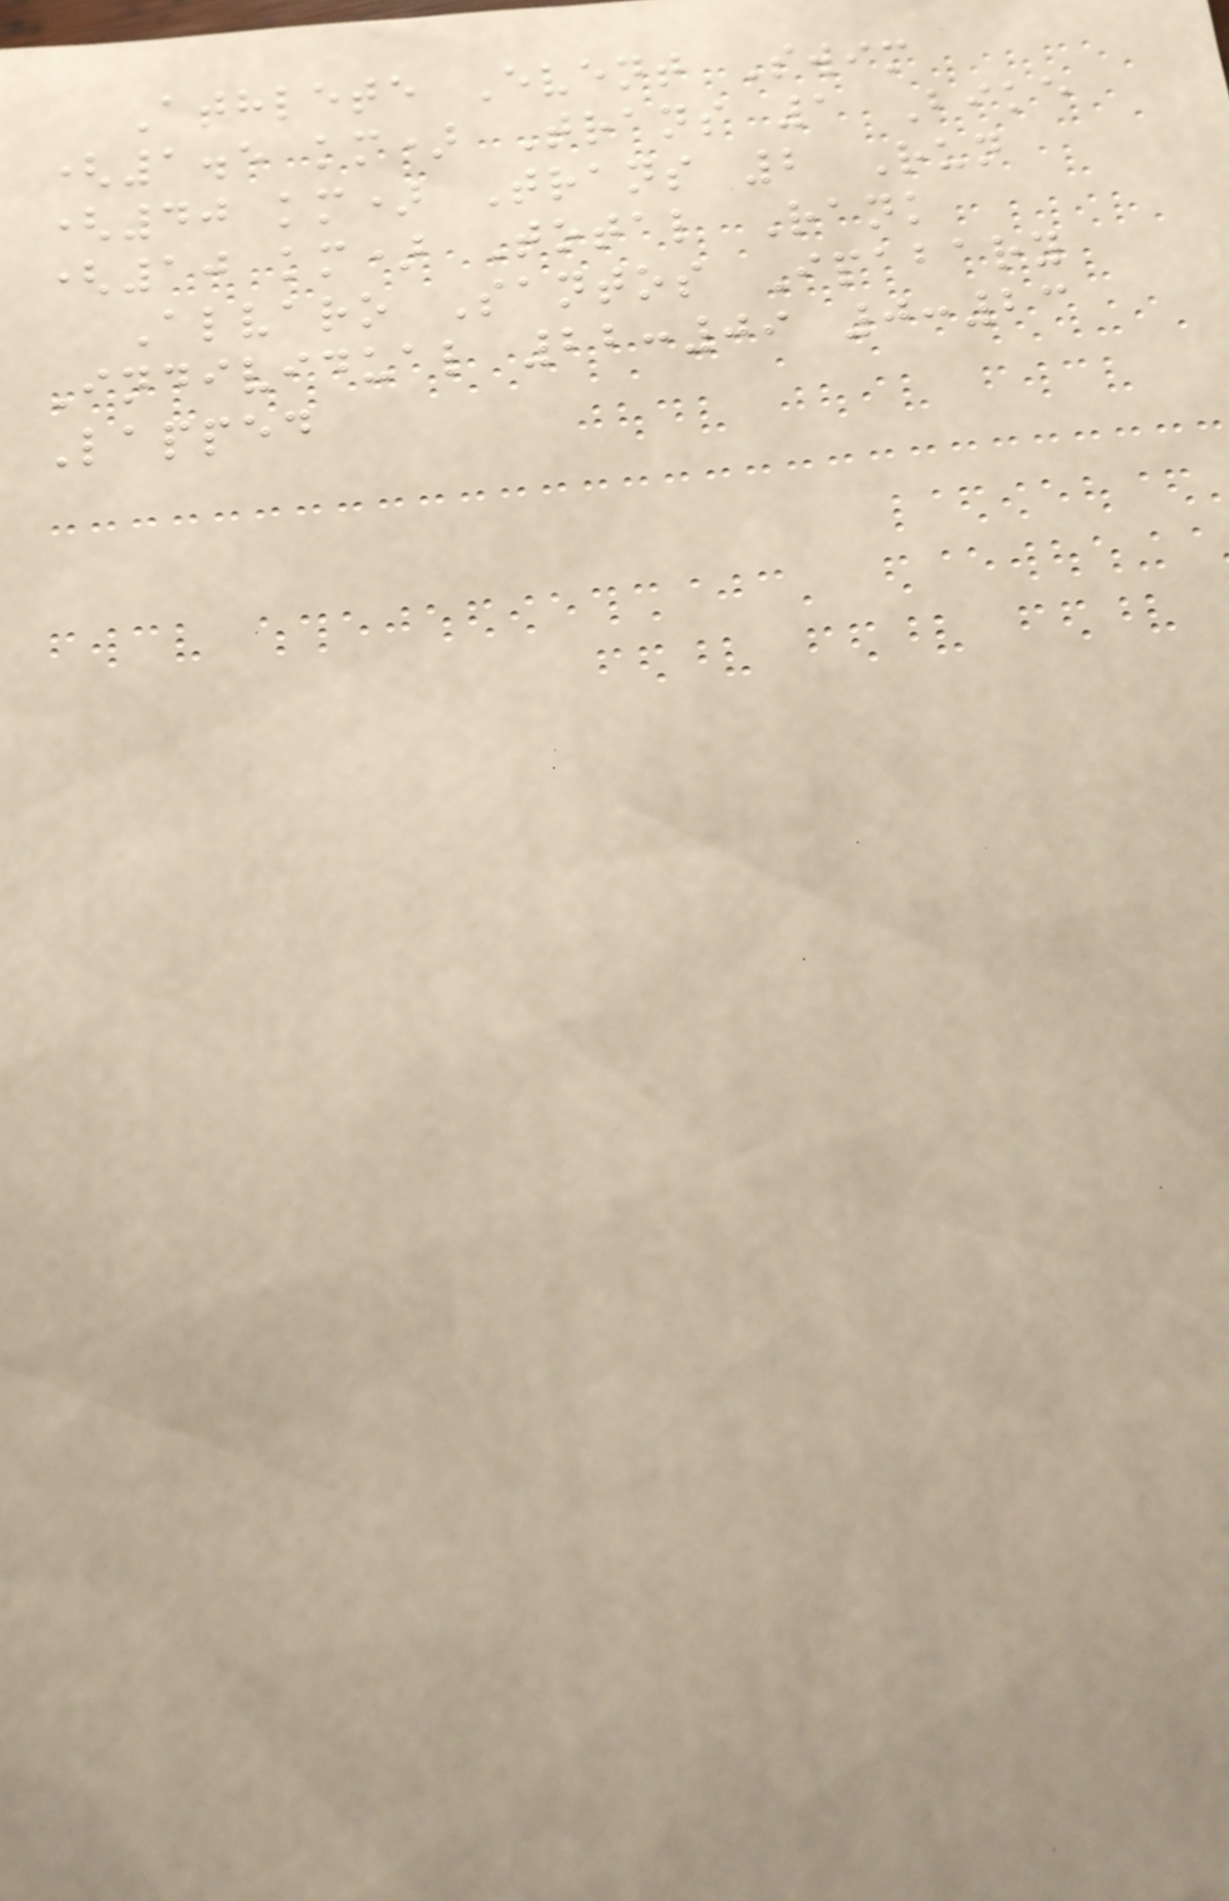Athlete Event Swim
(1.5 km) Trans 1 Bike
(40 km) Trans 2 Run
(10 km) Total Rank
Alvaro Santos Ipabary
Individual 22:09 0:23
Lapped
